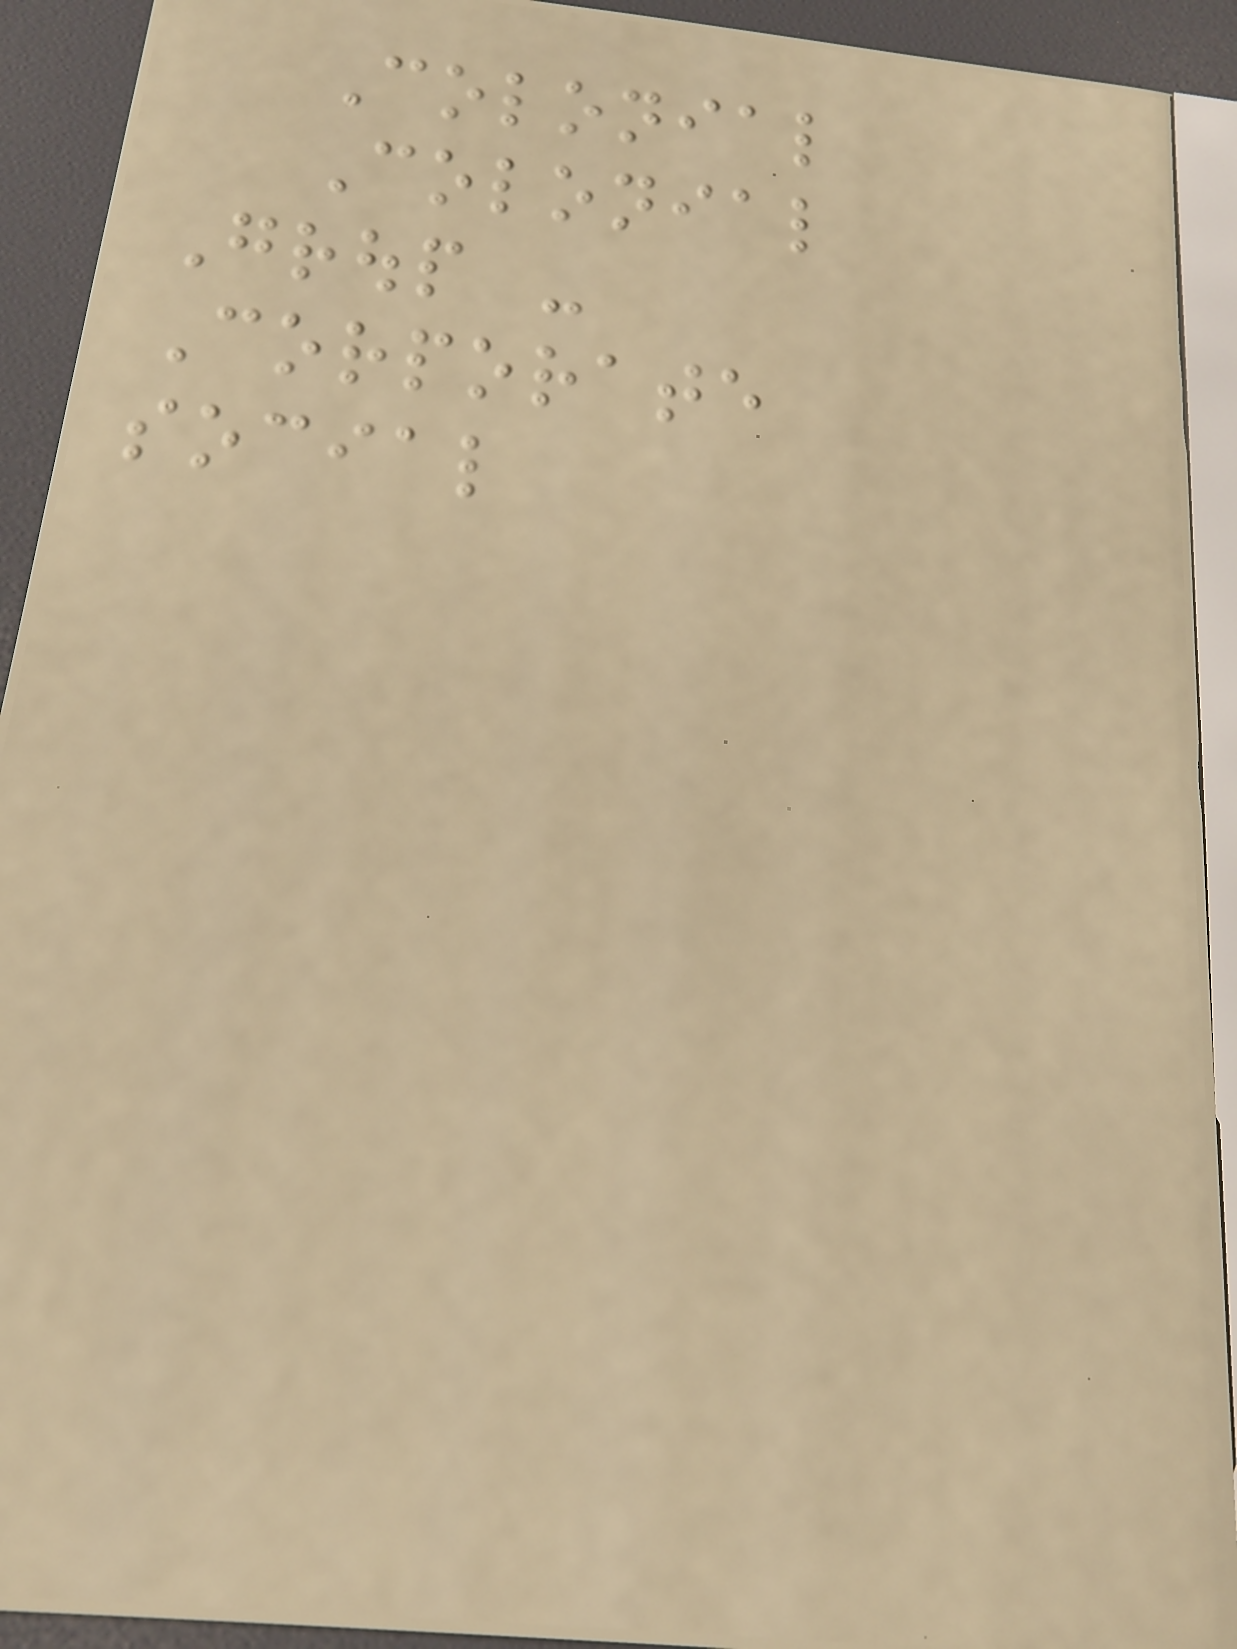Colonial
Colonial
Group -
Corporate
social
